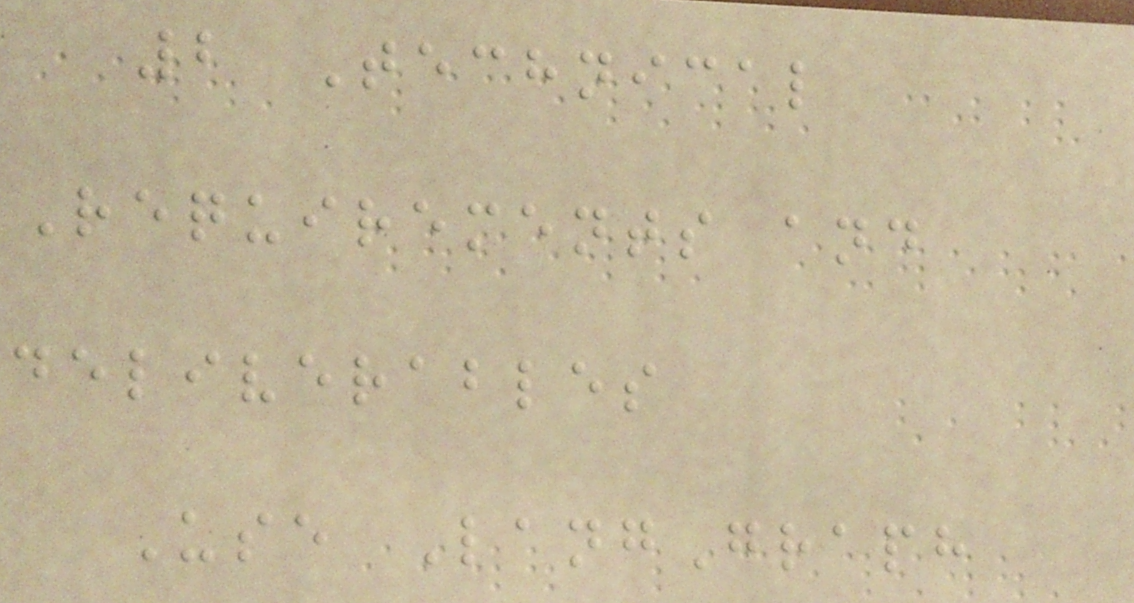2 Technical
Requirements and
deliverables
Use LangGraph
